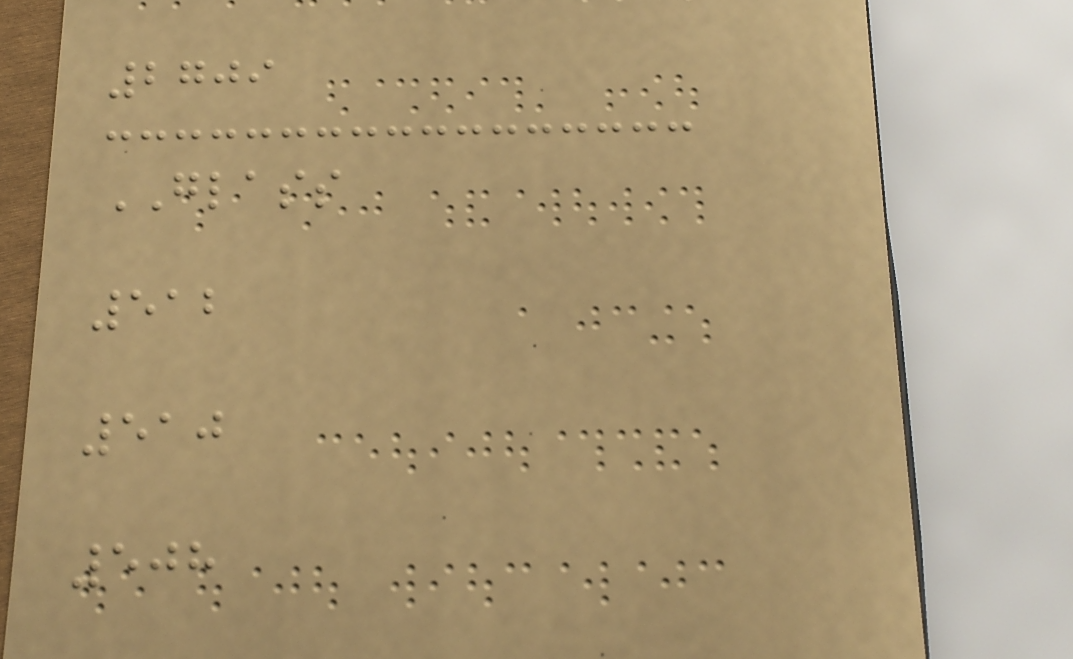2709
GLASS
512
510
508
